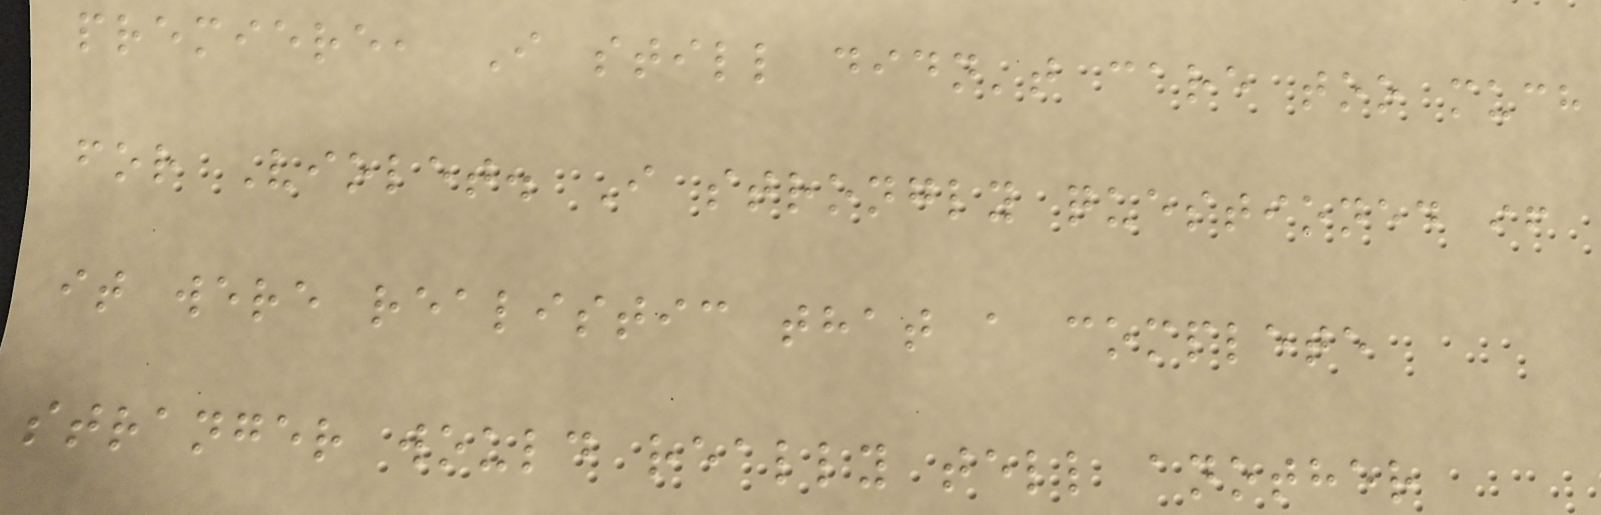premiere, I still didn't care too much
for Violet. I strongly questioned if
it were realistic that a complete
stranger would really tell another
